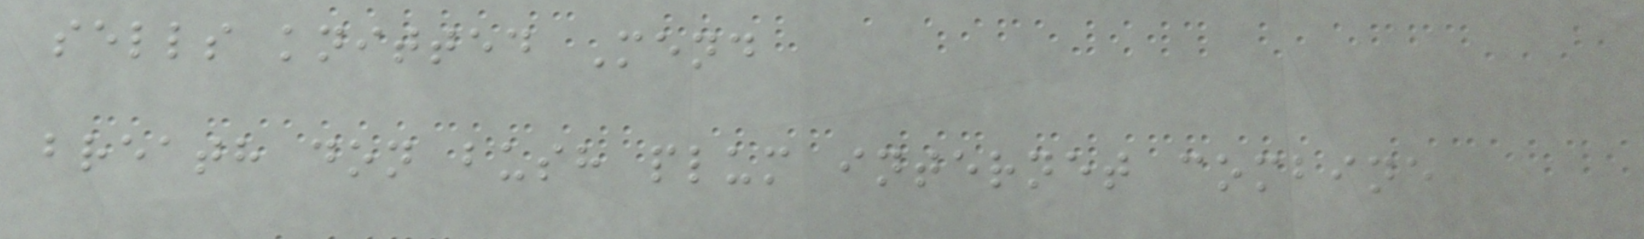sells knitted Mend
breath don bush plum internet combine
